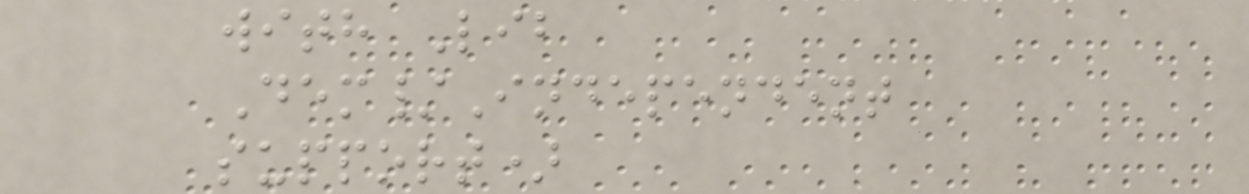with Lib
Dem/Independent
support)
